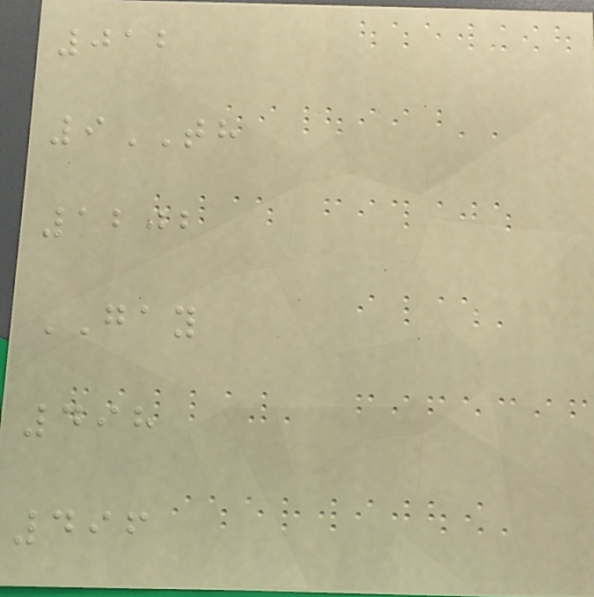012
9TH
1202
GAY
498
496
